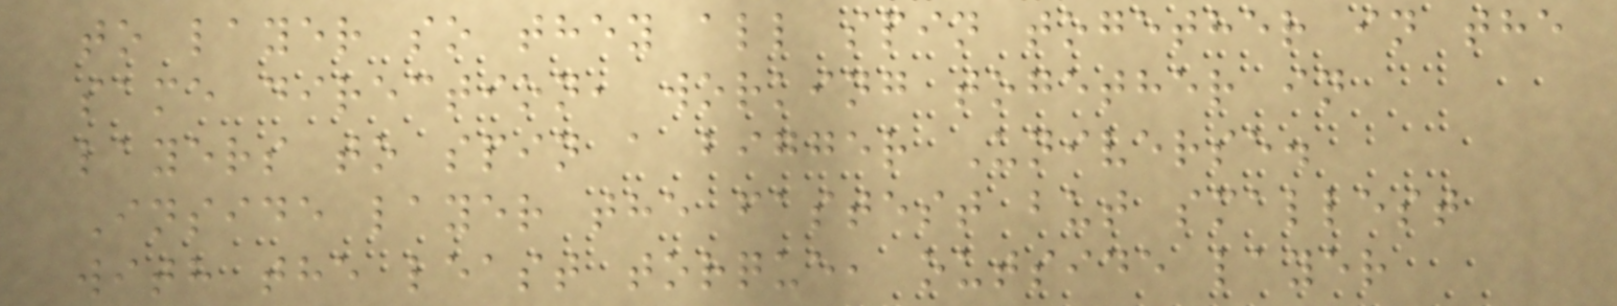to layer so they all spin together in the
same direction, working together in
layers to spin a bigger Universe.
Inside layer the fastest but smallest
with the least torque, outside layer
